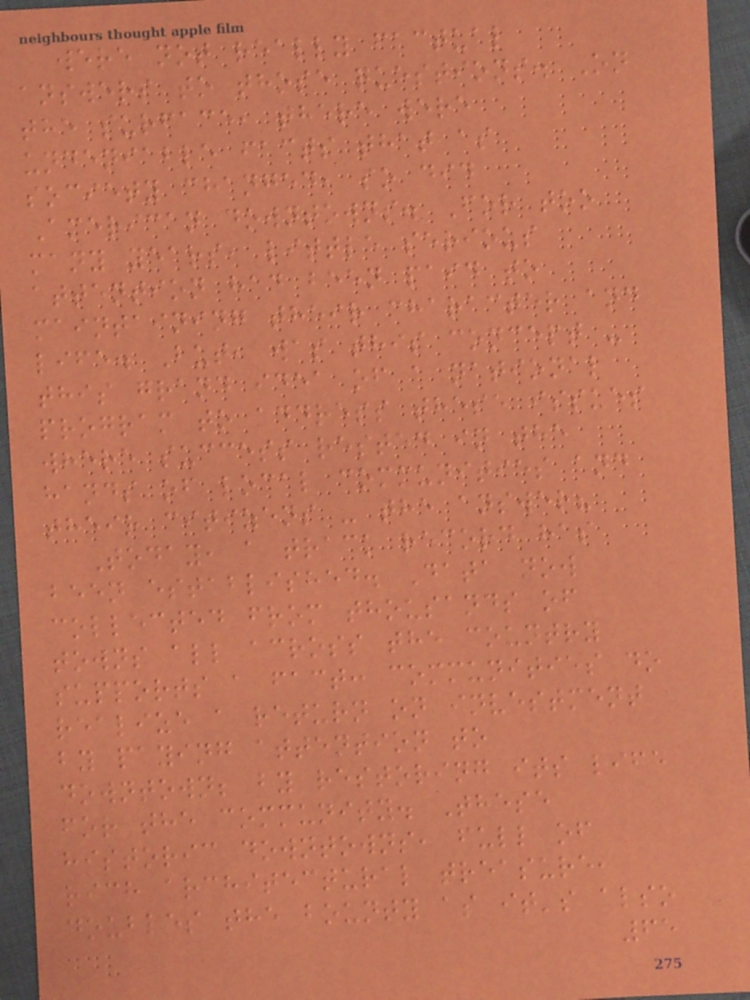were not really factual
answers to those questions. On
the surface, there were
undeniable facts that as
society changed, so did
American downtowns. For too
many years, little serious
attention had been paid to
maintaining their character and
life. But, was this concept -
this grand idea of a national
program to address these issues
where success rested in the
hands of local communities and
their citizens - the answer?
Today, a track record has
been established. Data now
collected from thousands of
towns all across the country
supports a fact: communities do
realize a return on investment
by paying attention to
downtown; by restoring its life
for the community. These
historic downtowns, full of
rich architectural treasure,
doubles the bounty as it's also
65
